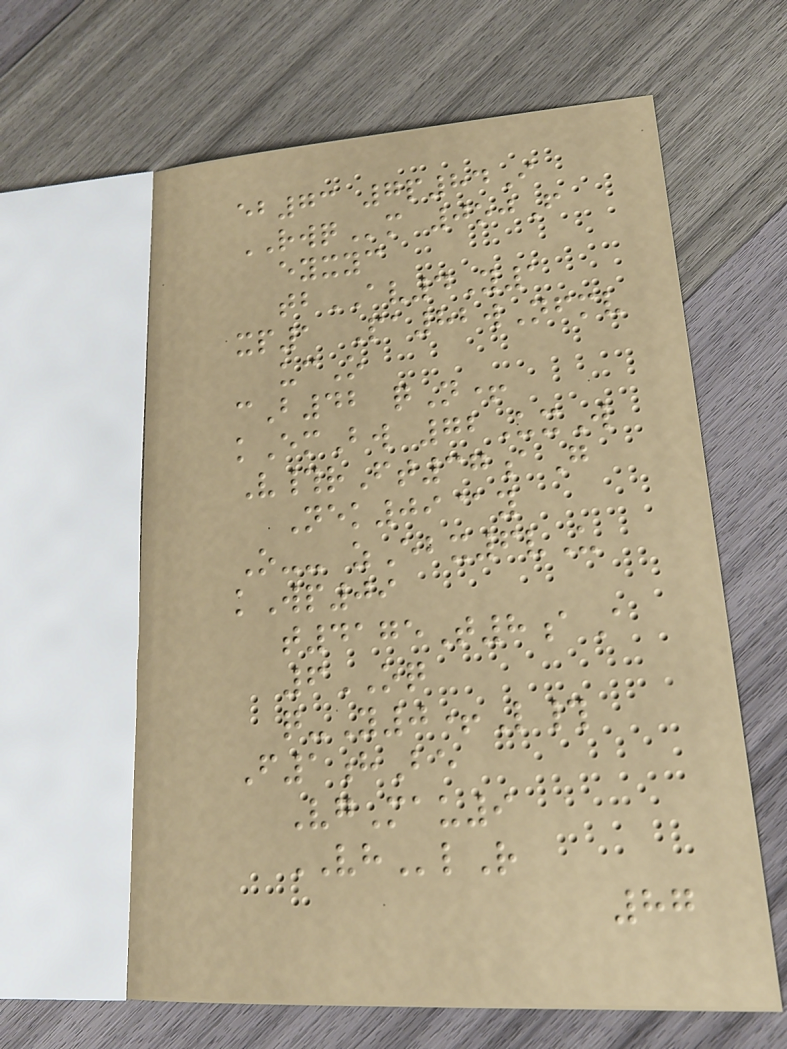eb73 7p84I
RWQm 0ojF
eyxyc
tbAV4Y1
xp1 Pa82wNfmv
ucO
cB42 qN+
kEmBw 72UxW
V#rFt37aG
Nek09@y
O-- zEbx6vU
kWp09
t4175T8aA
6OQ
q-Y0+L#
F1hBe
VgMau9
VHlR
87
